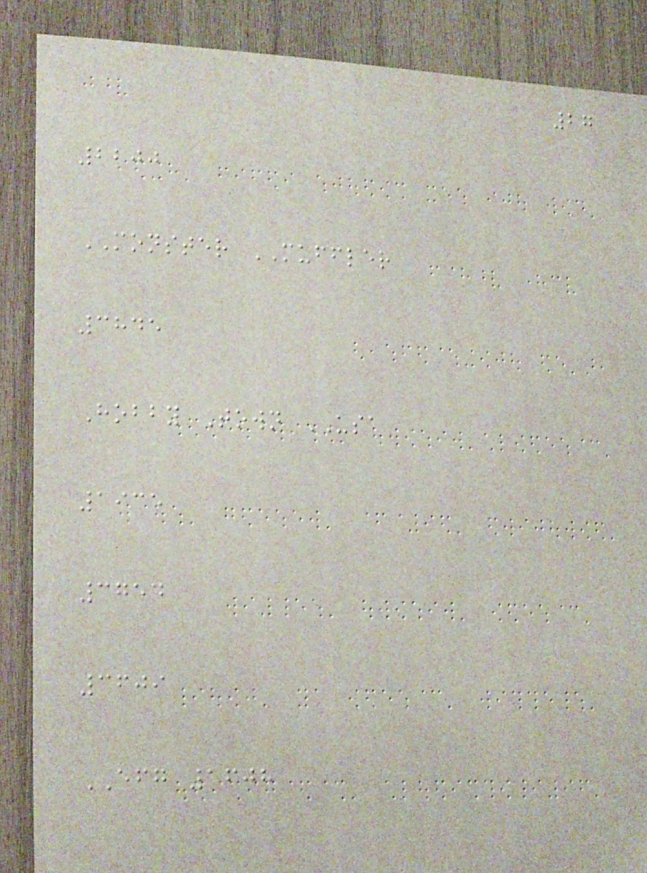27
2200
MONSTER MUFFLER
3845
Hobby Town USA
1935
3754
3609
EFG 1608
